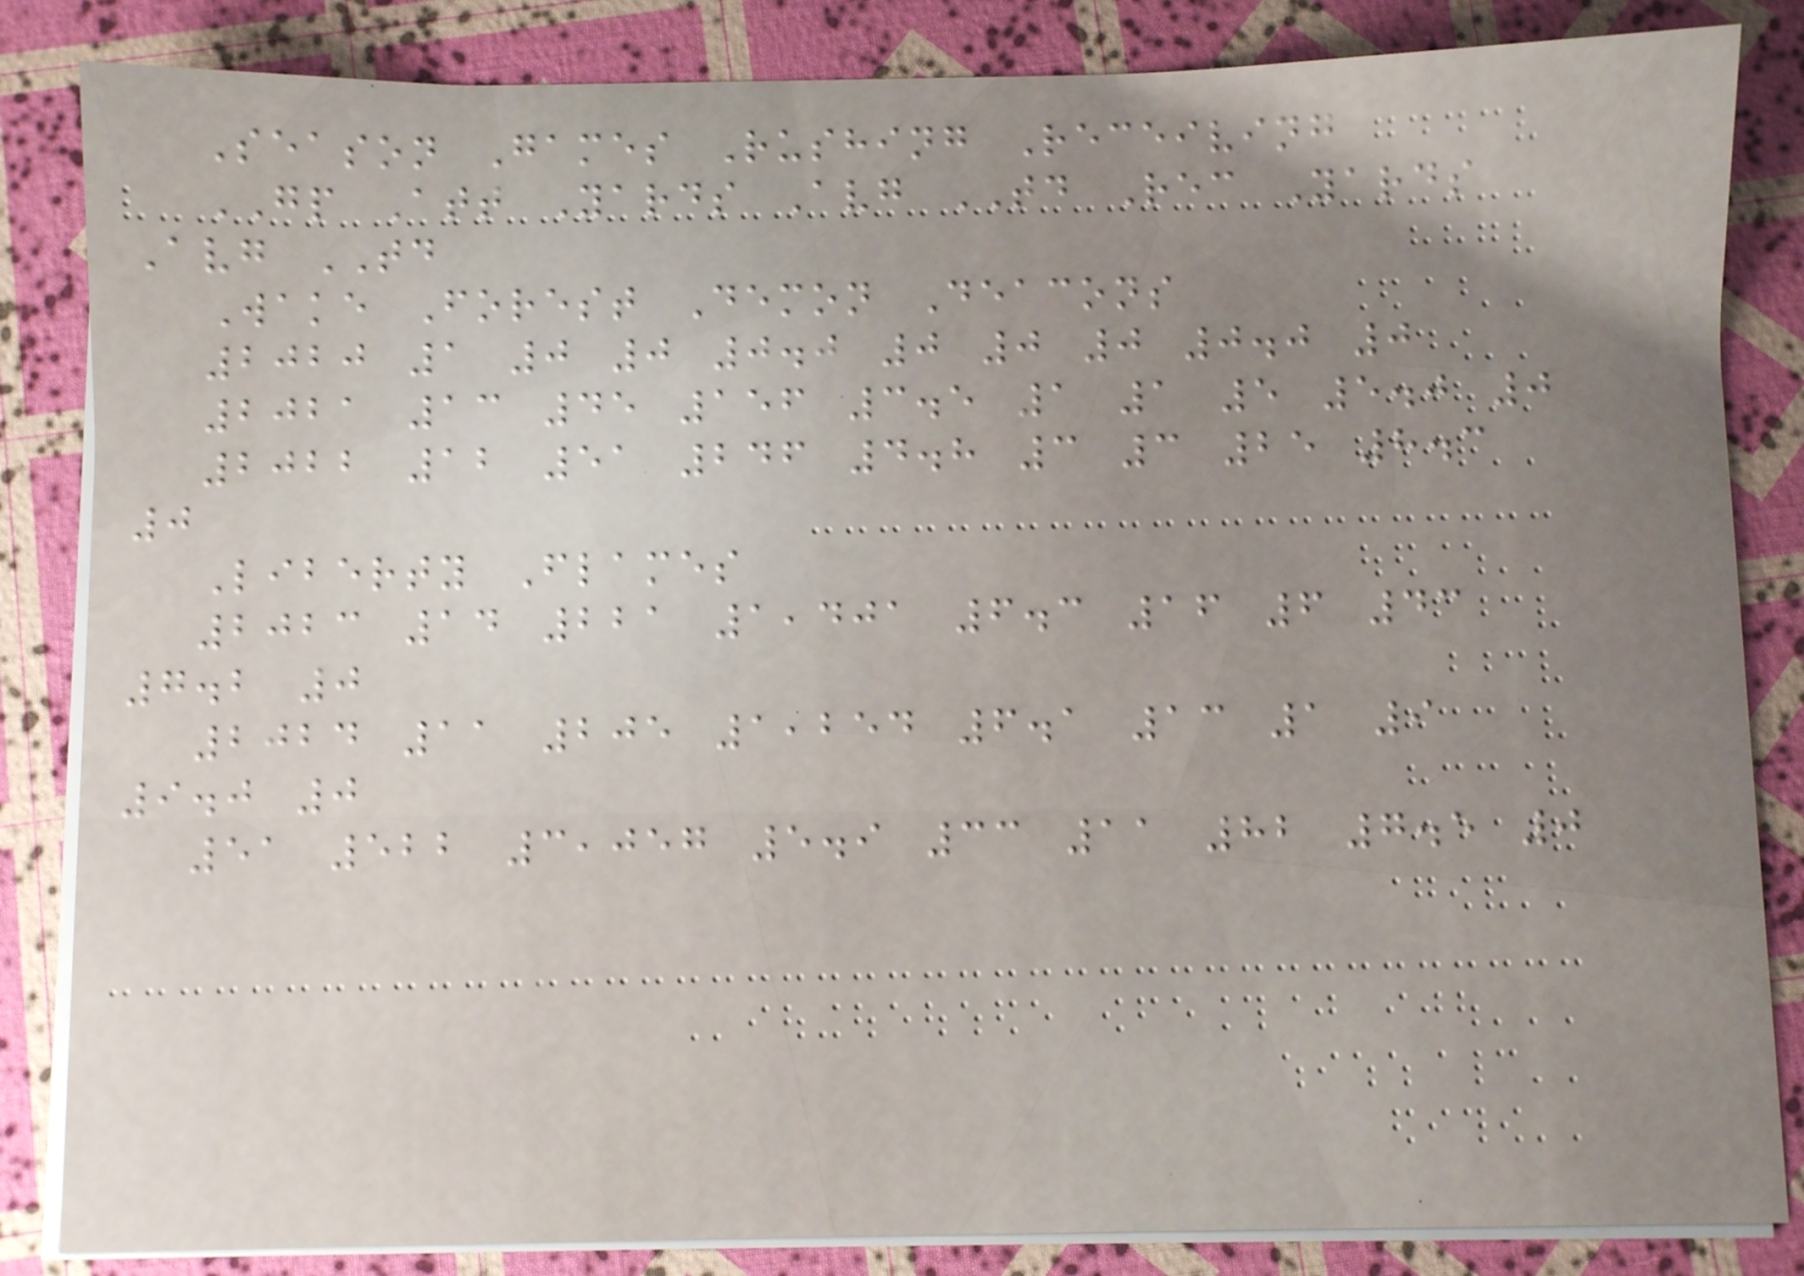Season Games Rushing Receiving
GP Att Yards Avg TD Rec Yards
Avg TD
Wake Forest Demon Deacons
2020 1 0 0 0.0 0 0 0 0.0 0
2021 13 45 156 3.5 1 1 5 5.0 0
2022 12 51 246 4.8 3 3 25 8.3
0
Liberty Flames
2023 14 221 1,401 6.3 16 6 43
7.2 0
2024 11 205 1,254 6.1 13 1 9
9.0 0
51 522 3,057 5.9 33 11 82 7.5 0
